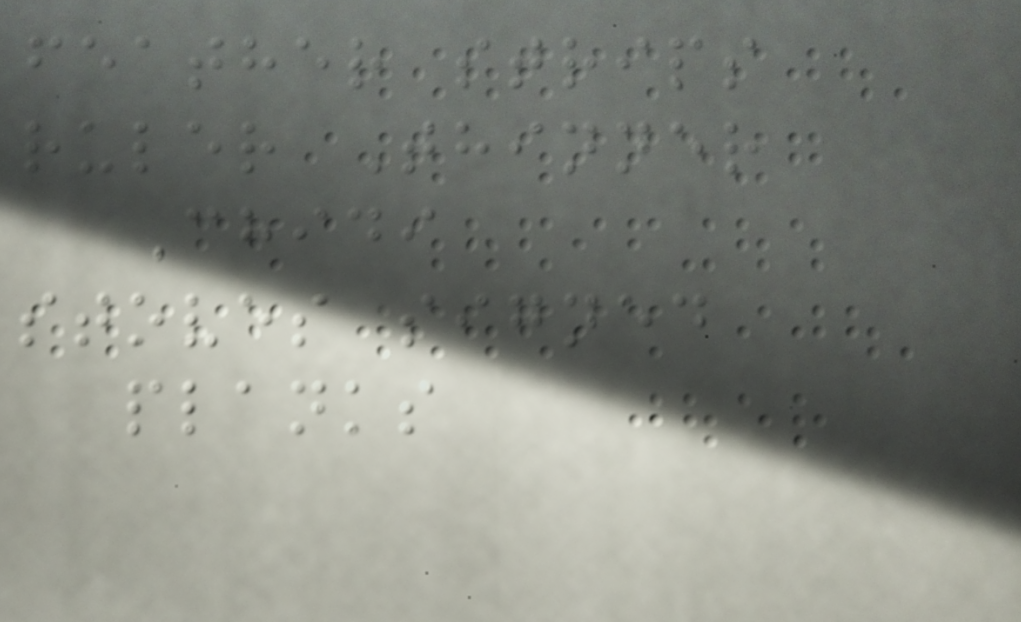feather strips
ruler Thinner
Chidi
stoves signed
planks
